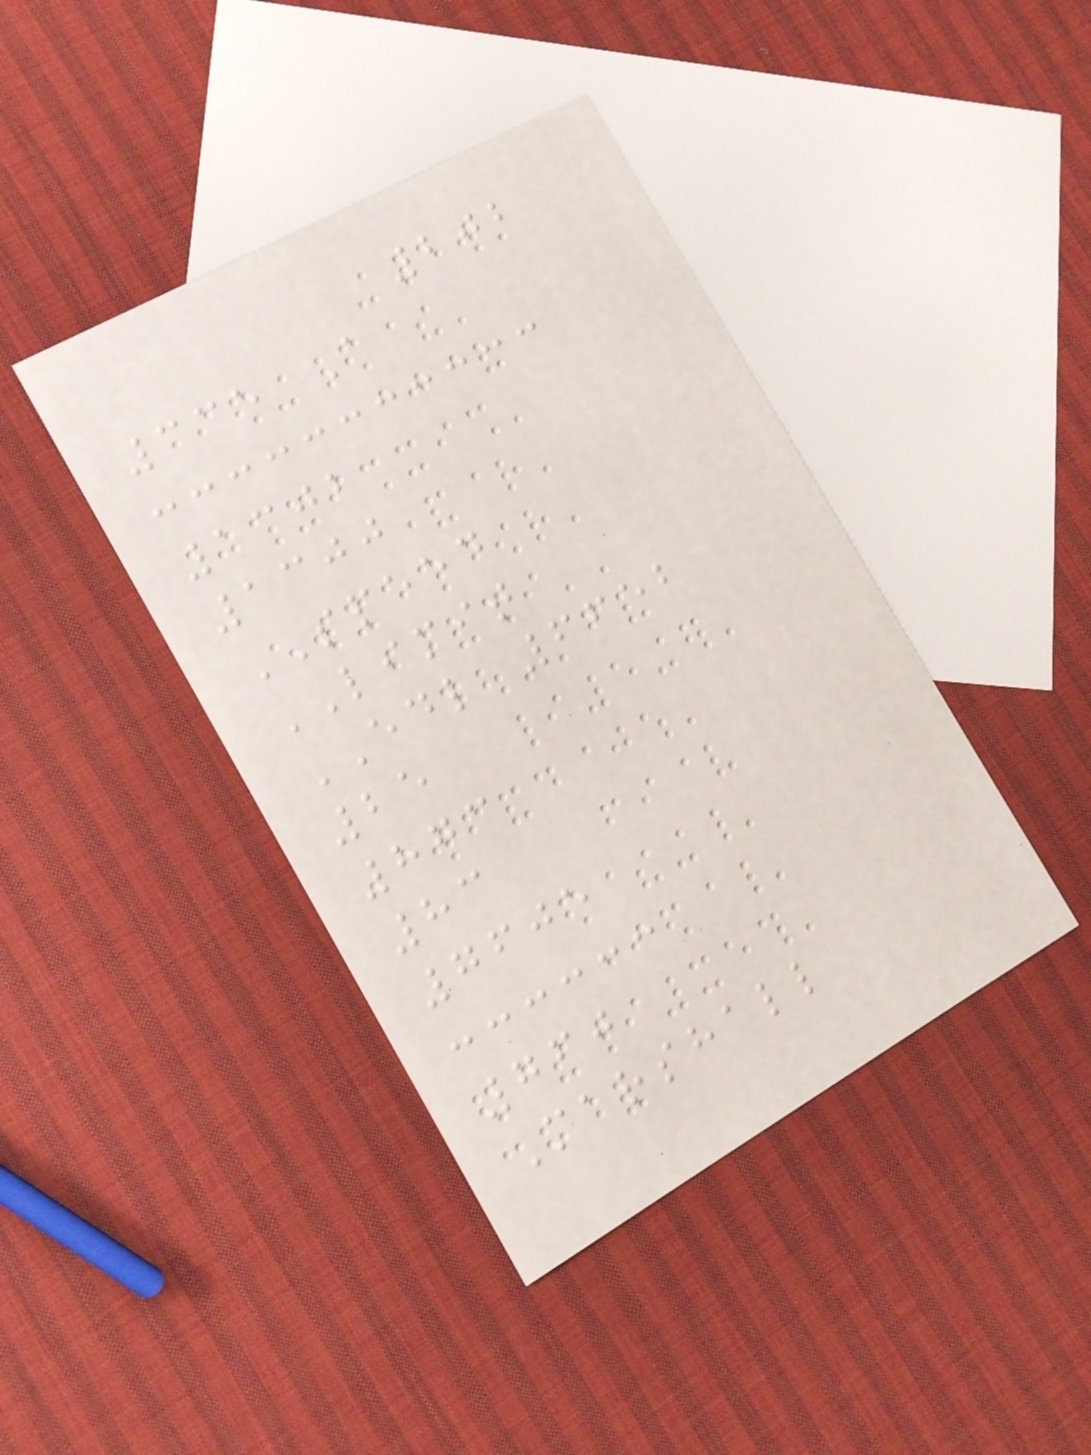202
335 A
1302
1300
SPEED
LIMIT
EDL 6652
25
873
83
7605
760
Marshall
